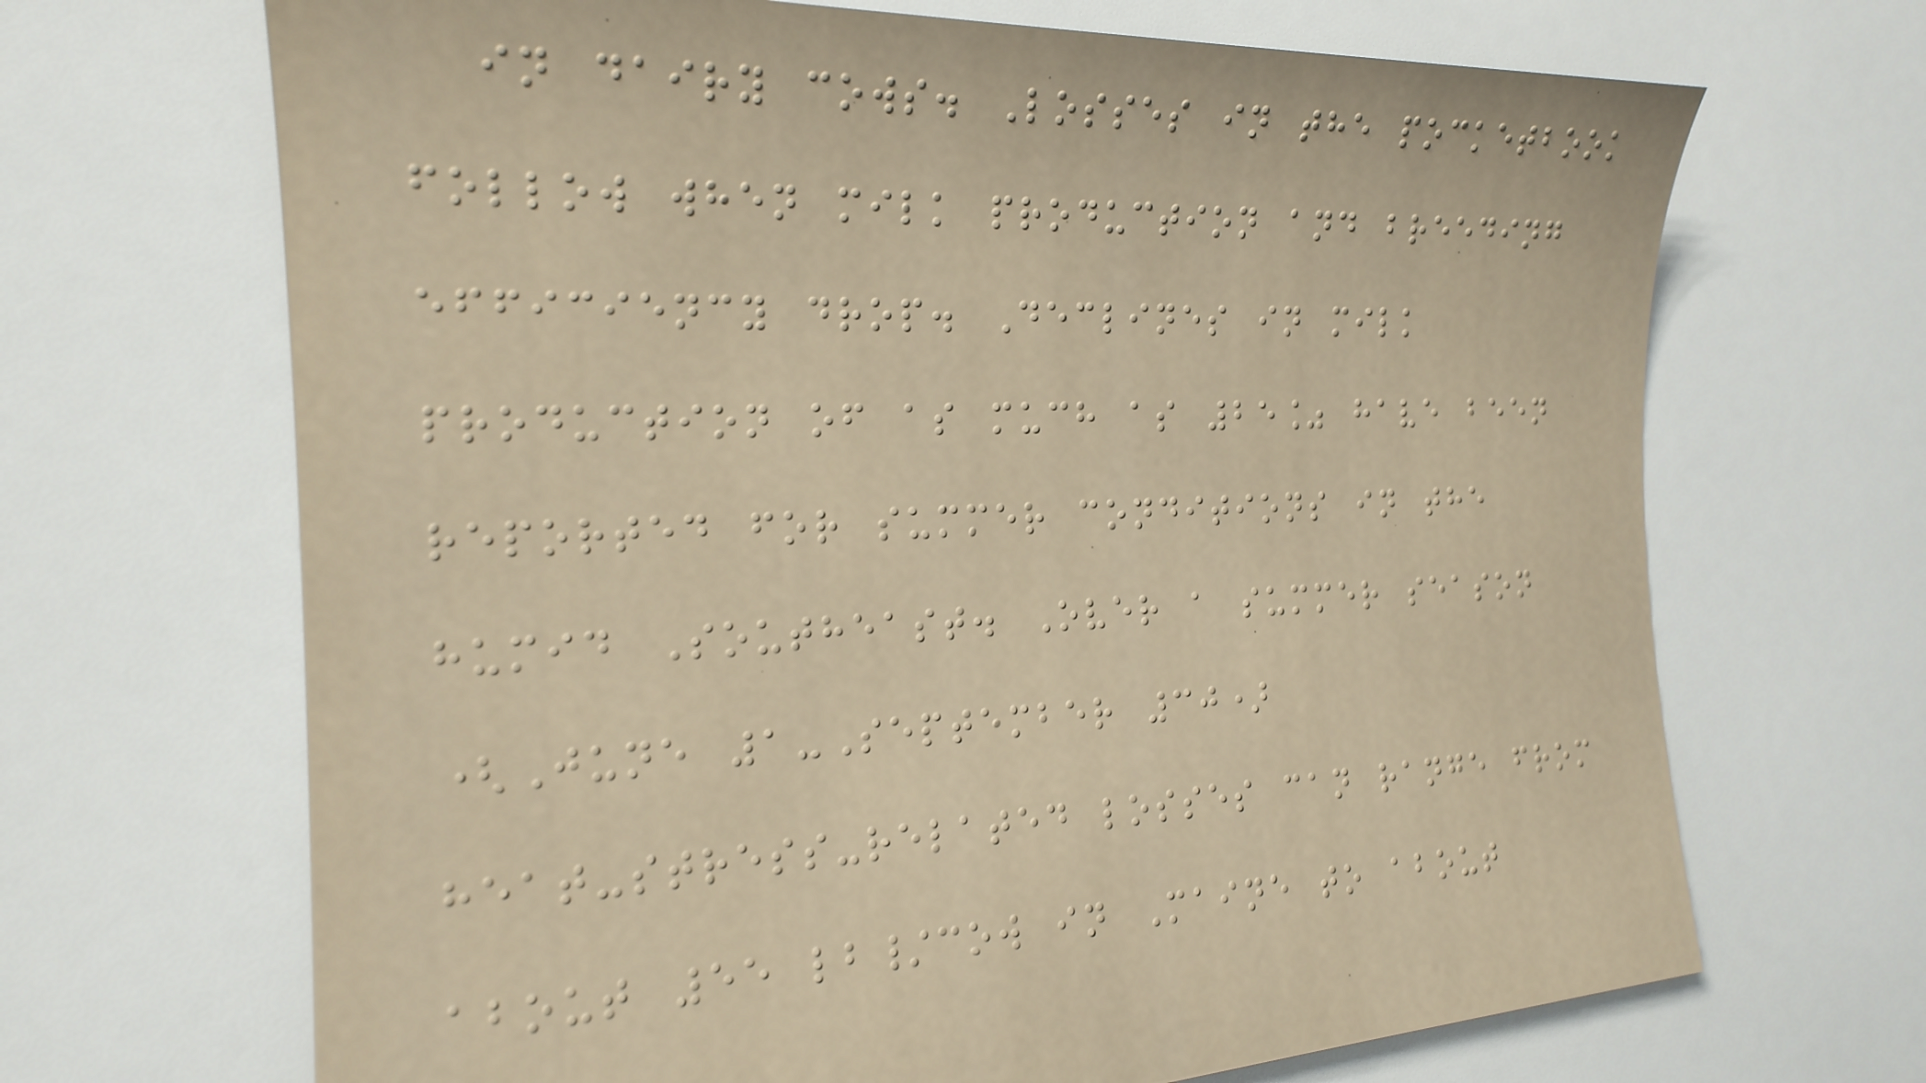in dairy cows. Losses in the pocketbook
follow when milk production and breeding
efficiency drop. Declines in milk
production of as much as 25% have been
reported for summer conditions in the
humid Southeast. Over a summer season
(June 1-September 30)
heat-stress-related losses can range from
about 55 lb/cow in Maine to about
